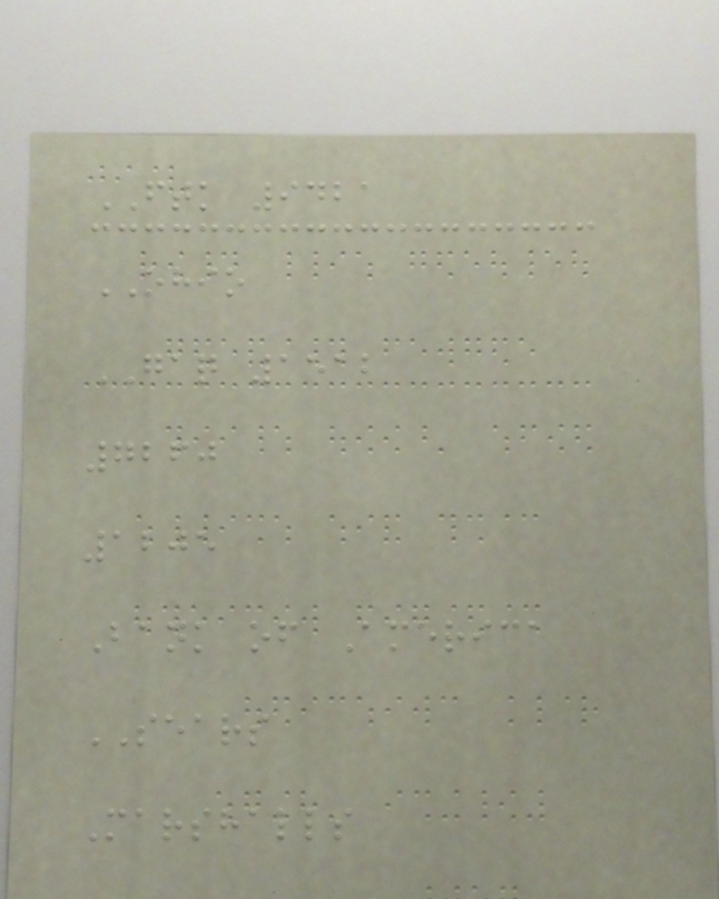FTK 9421
OHIO
GAQ 1512
7260
1205
Bank of America
SEARS
Marshalls
